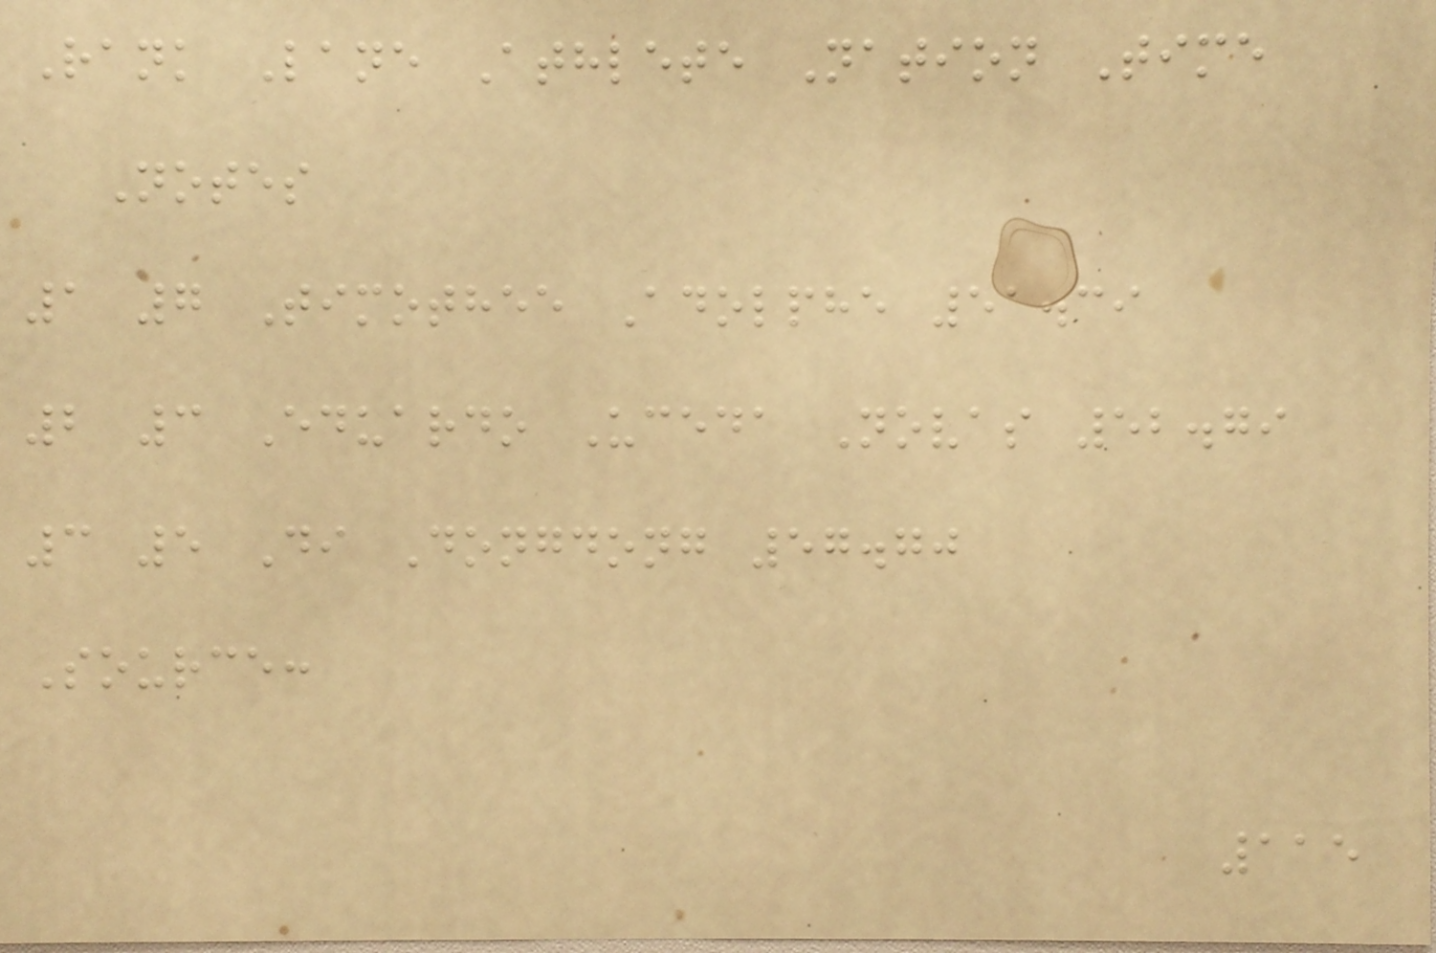Rank Lane Athlete Nation Time
Notes
1 7 Timothee Adolphe 51.39
2 3 Eduardo Uceda Novas 52.79
3 5 Di Dongdong 57.70
Source:
115
